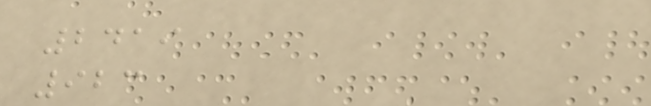2419
923
